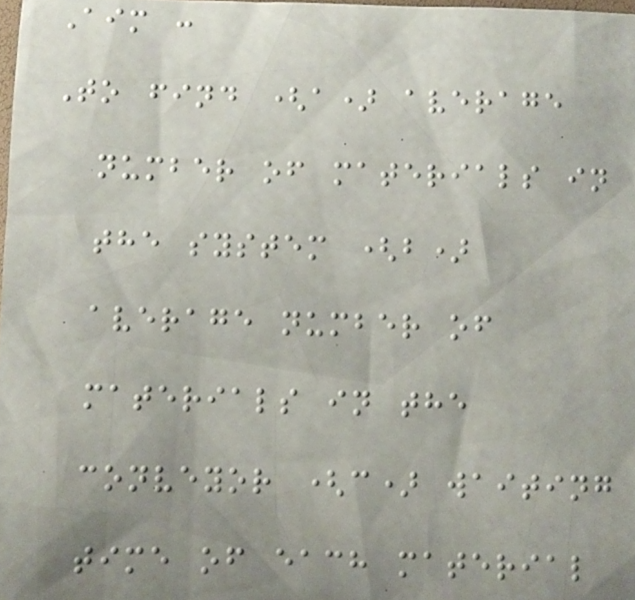Aim :
To find (a) average
number of materials in
the system (b)
average number of
materials in the
conveyor (c) waiting
time of each material
